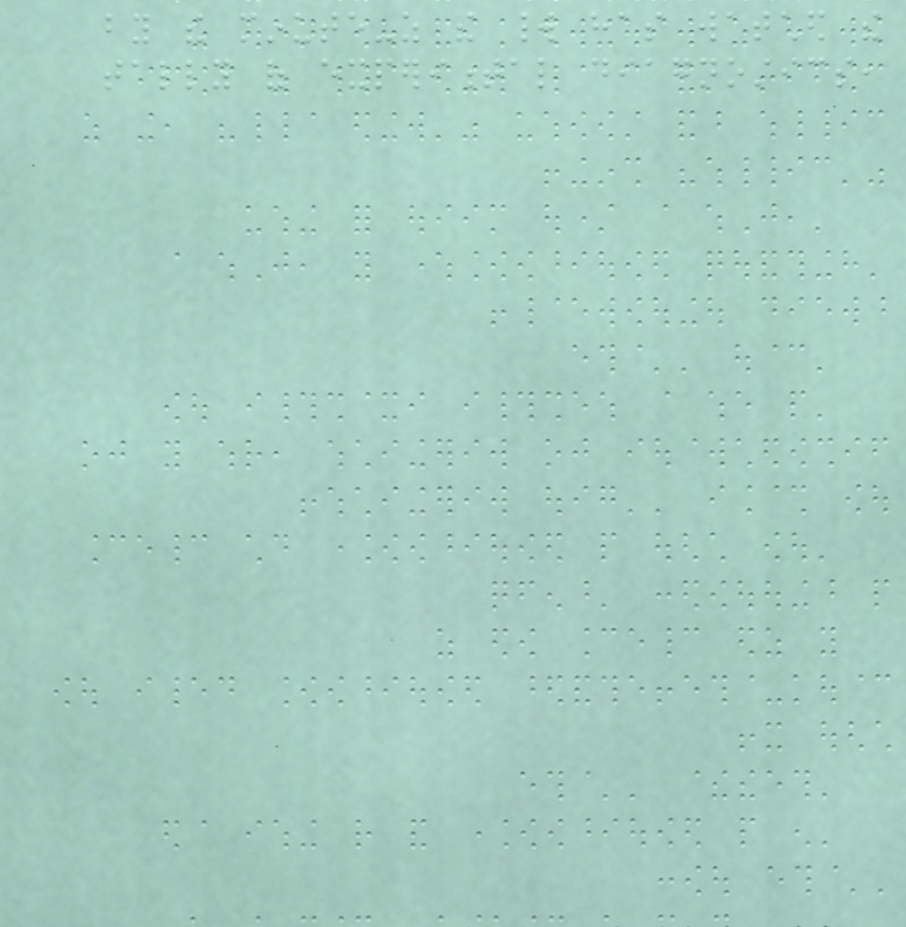by the minute-as the world has watched the
tally of experimental diagnostics,
